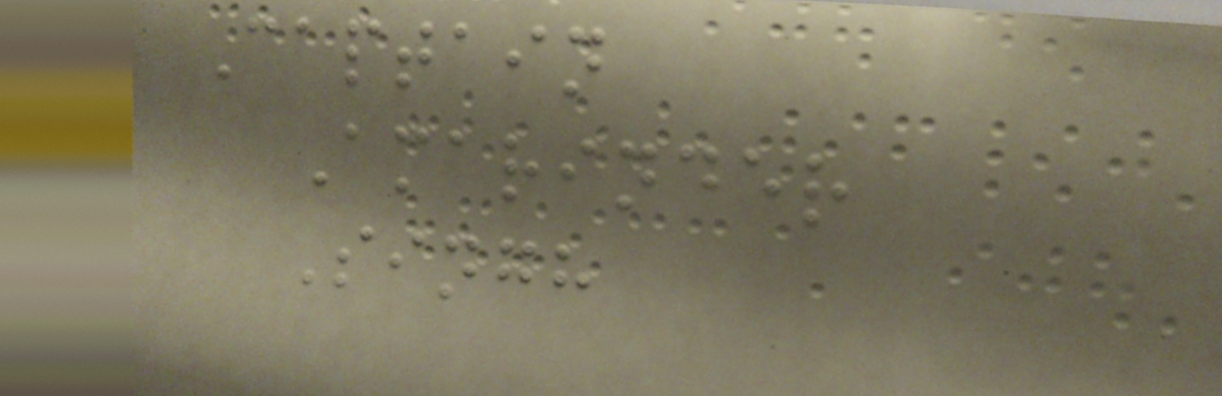Captain
Amarinder
Singh
